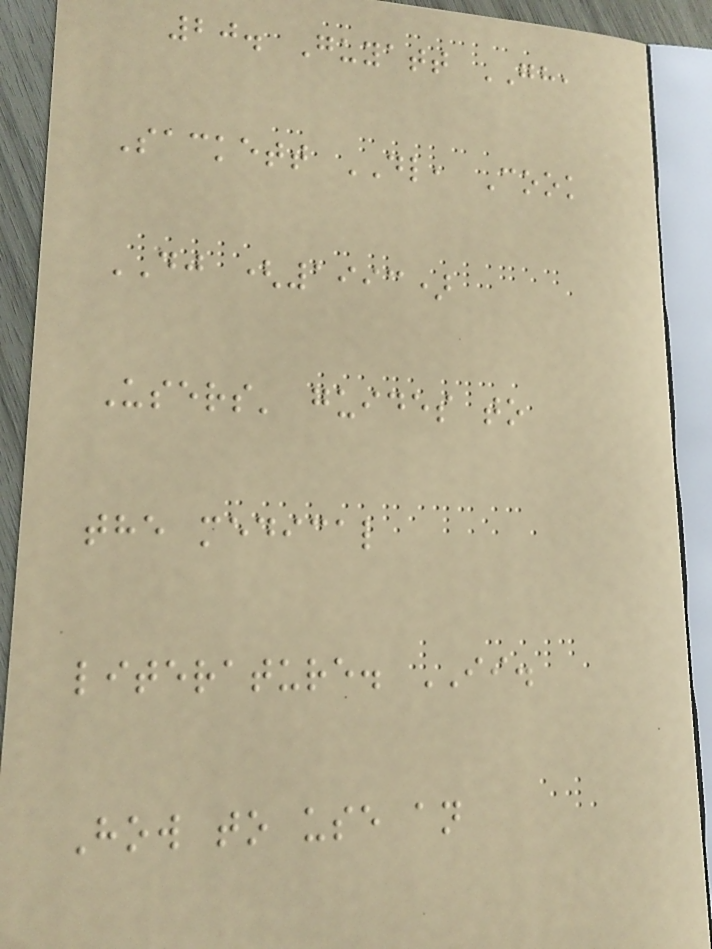20. Guyatt GH,
Sackett DL, Cook
DJ (1993)
Users' guides to
the medical
literature. II.
How to use an
